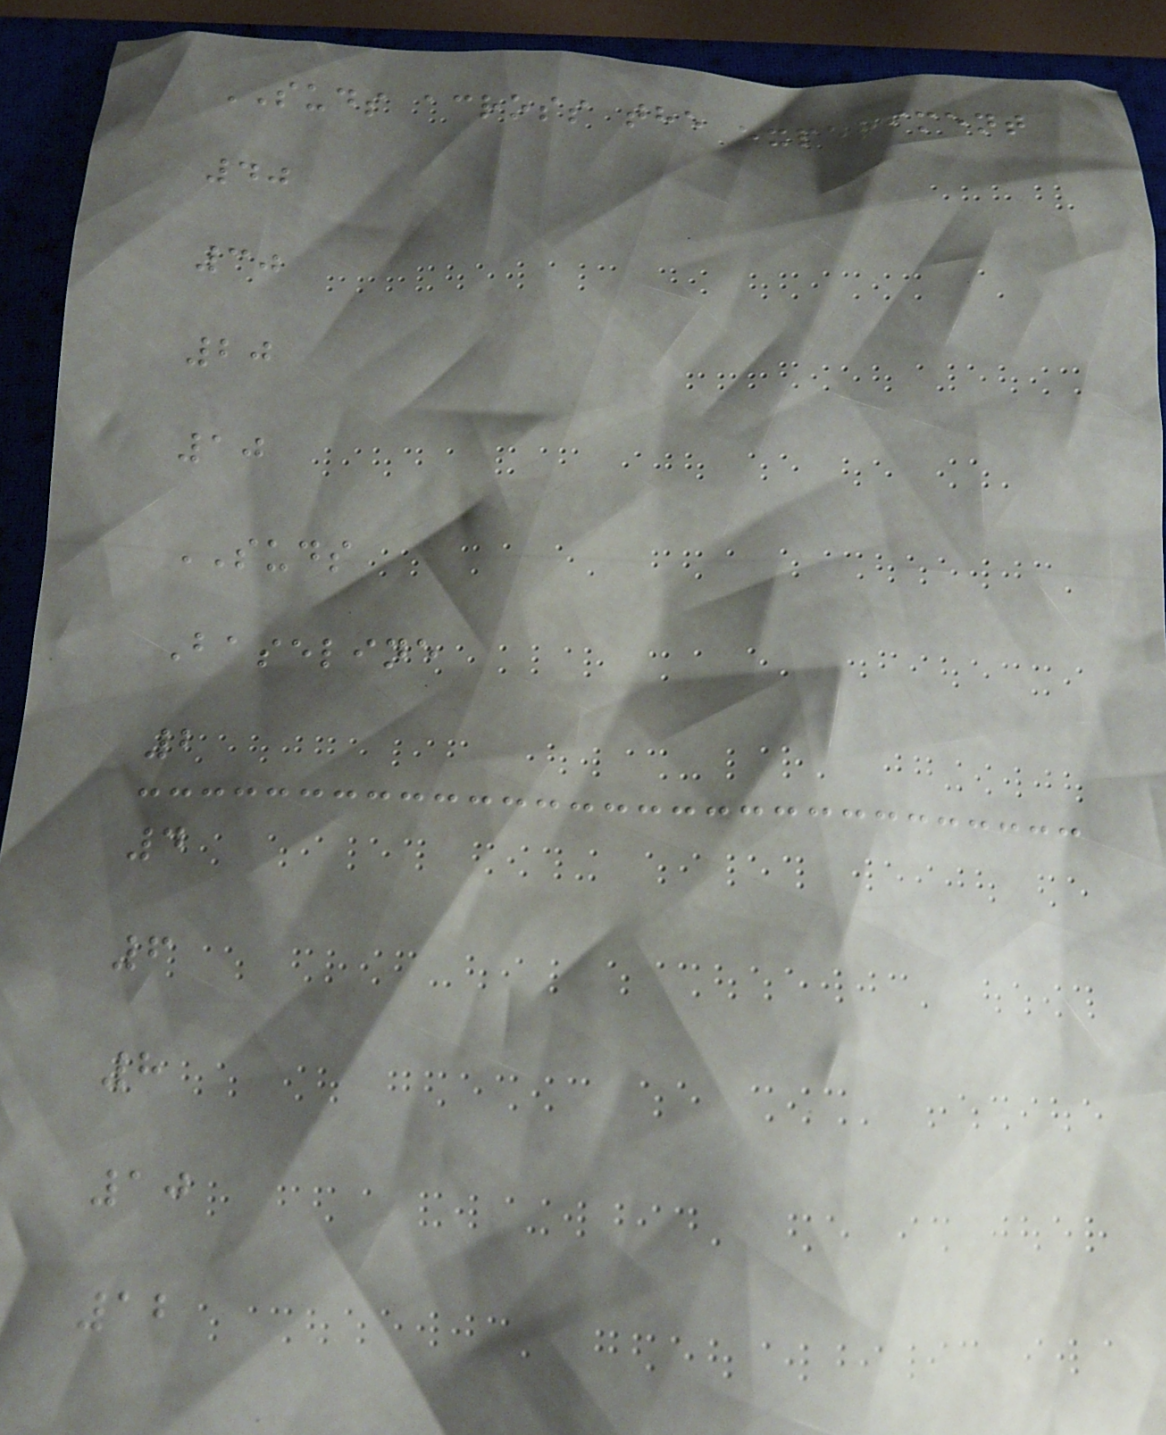SUDS across the experiment
40
30
20
10
SUDS
Baseline
2
4
6
8
10
12
